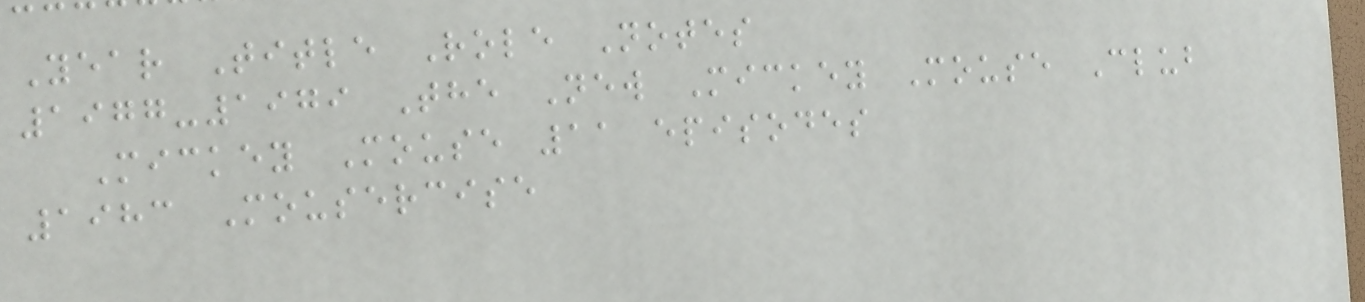Year Title Role Notes
1977-1979 The New Mickey Mouse Club
Mickey Mouse 11 episodes
1983 Mousercise
